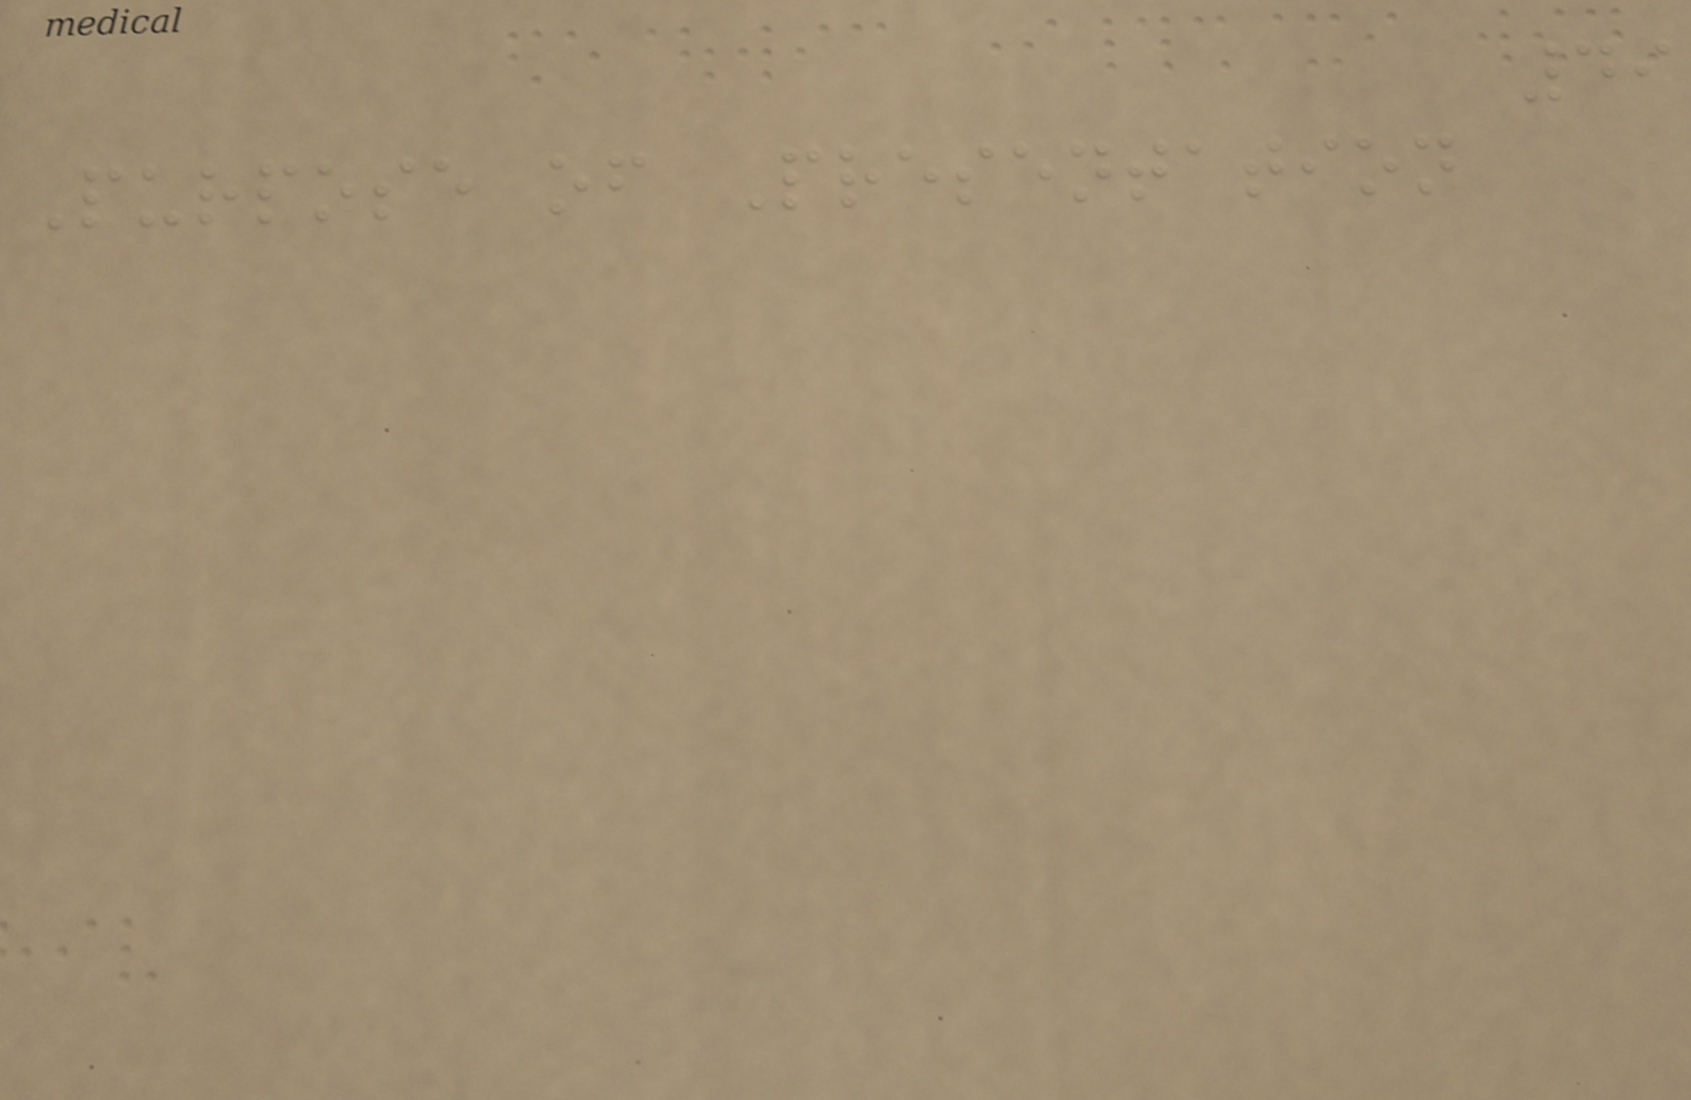49
Purpose of Presentation
